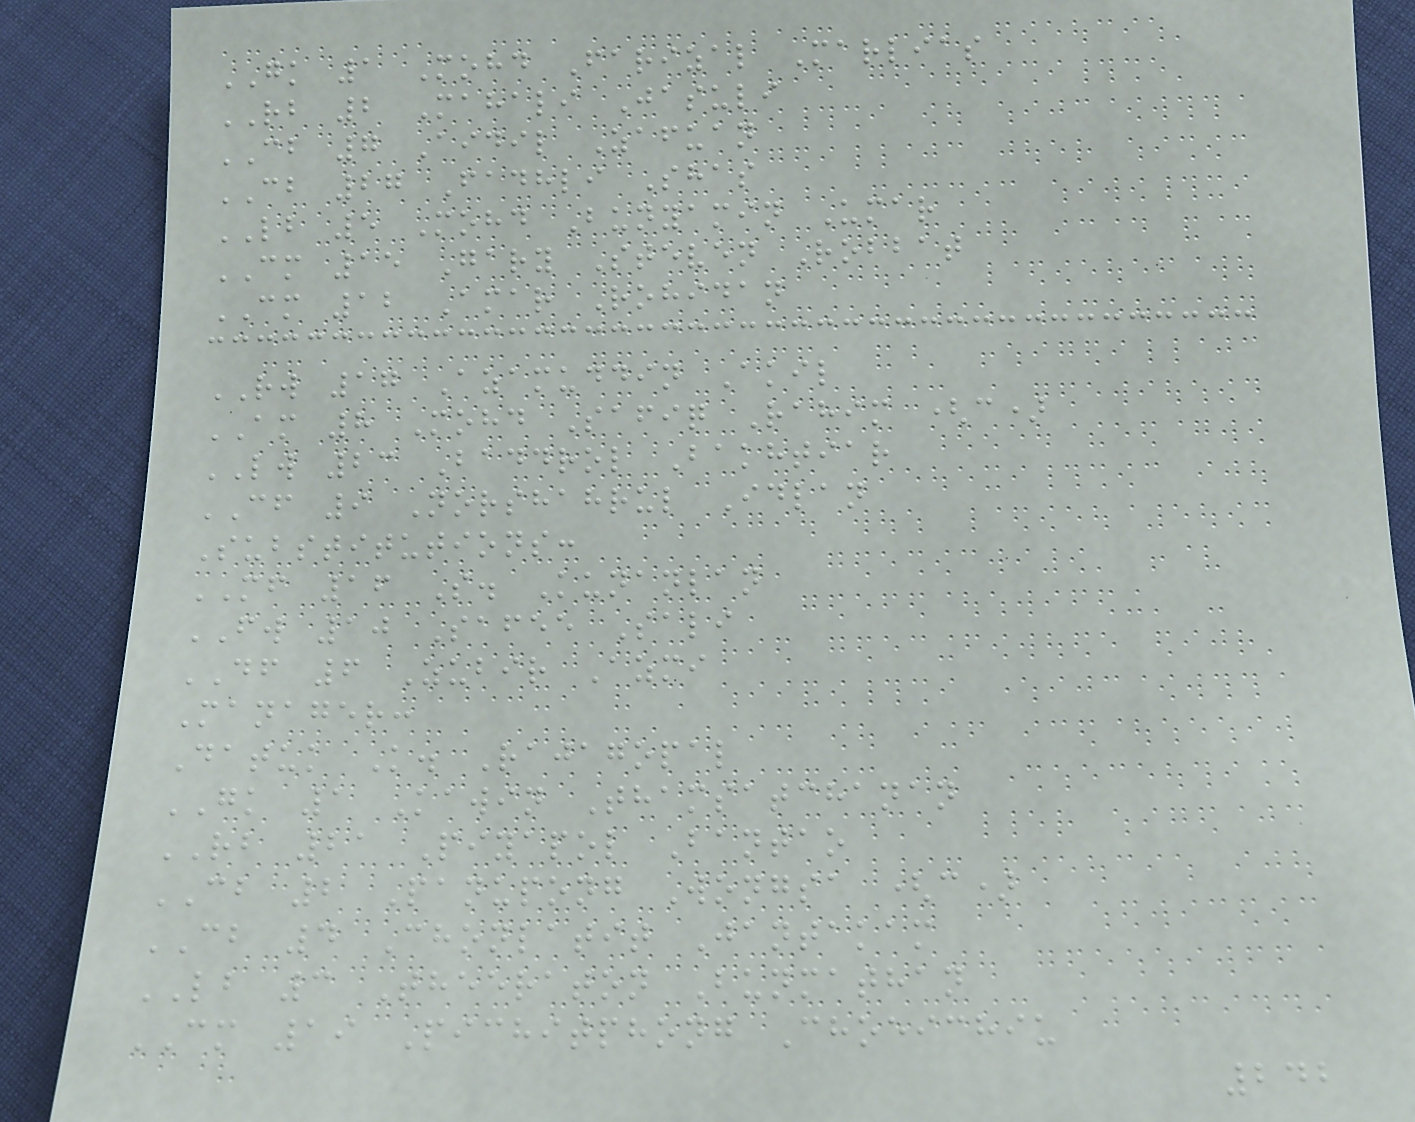GK 1 Mohd Farizal Marlias
RB 2 Mahali Jasuli
CB 7 Aidil Zafuan
CB 27 Fadhli Shas
LB 5 Mohd Bunyamin Umar
CM 15 Gary Steven Robbat
CM 12 Amar Rohidan
RW 17 Azamuddin Akil
AM 8 Mohd Safiq Rahim (c)
LW 23 Baddrol Bakhtiar
CF 9 Norshahrul Idlan
Substitutions:
MF 16 S. Kunanlan
FW 10 Safee Sali
DF 6 Zubir Azmi
Manager:
Datuk K. Rajagopal
GK 1 Kawin Thamsatchanan
RB 21 Piyapol Bantao
CB 2 Panupong Wongsa (c)
CB 4 Chonlatit Jantakam
LB 3 Theeraton Bunmathan
CM 19 Pichitphong Choeichiu
242
